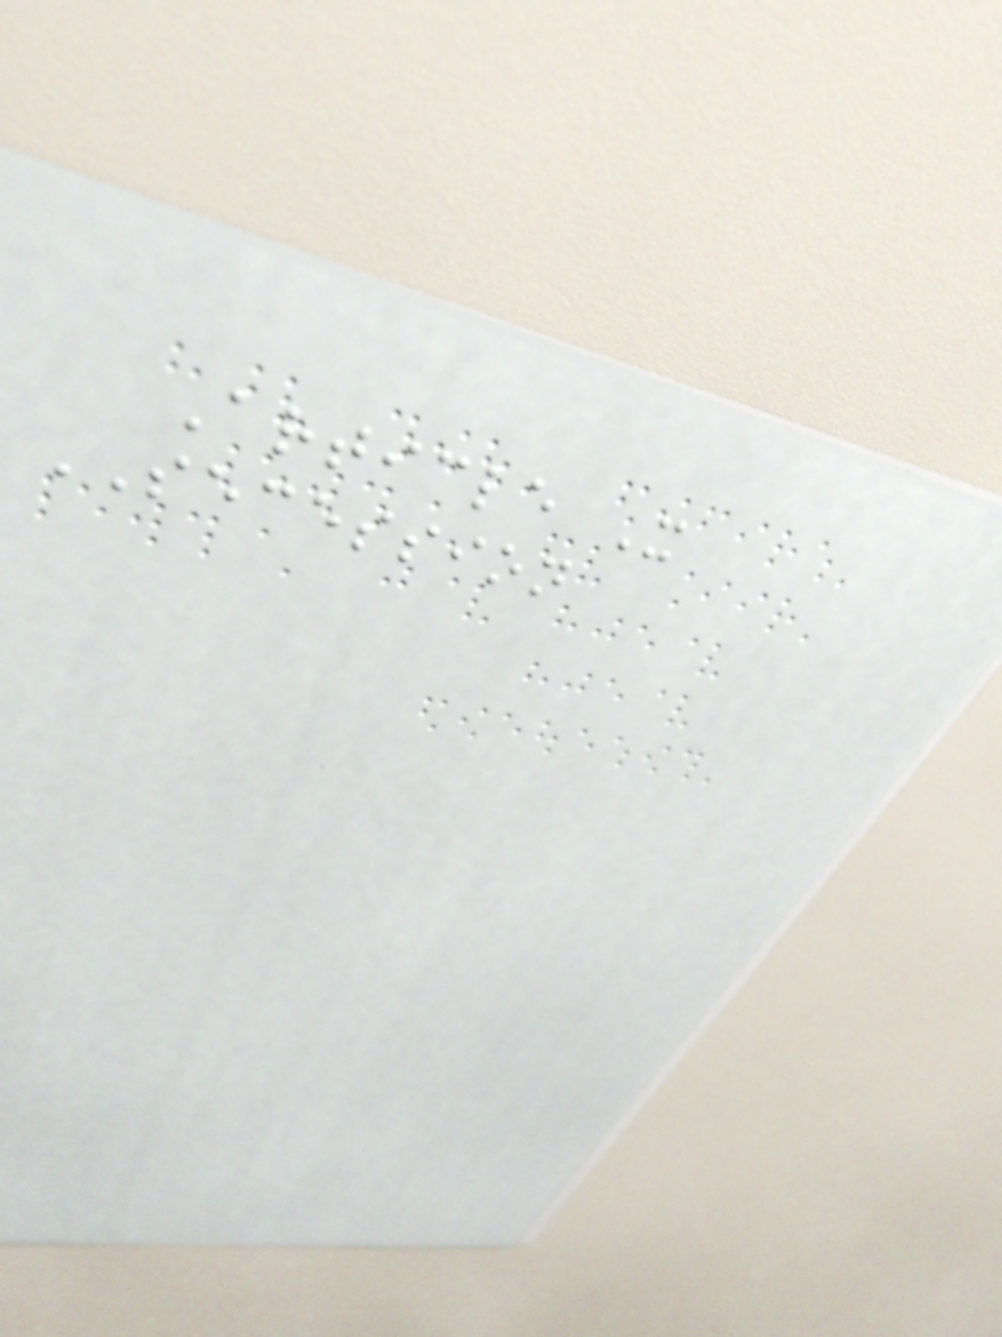Article X
SECESSION
